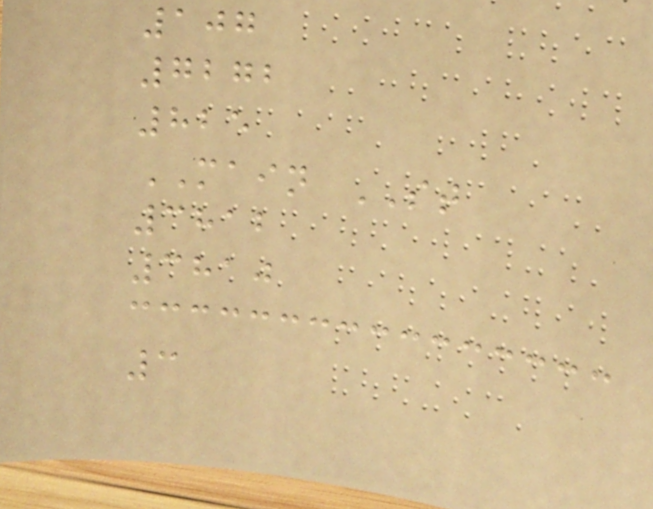107
7272
825
MAIN ST
3812
3810
3
